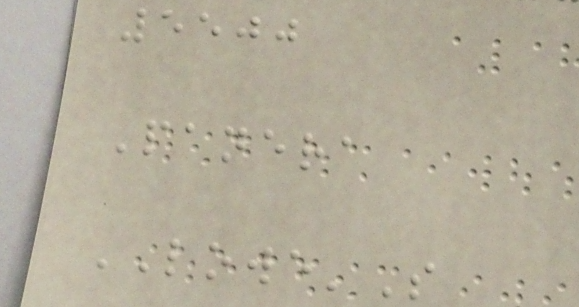5500
Panera
LOWE'S
